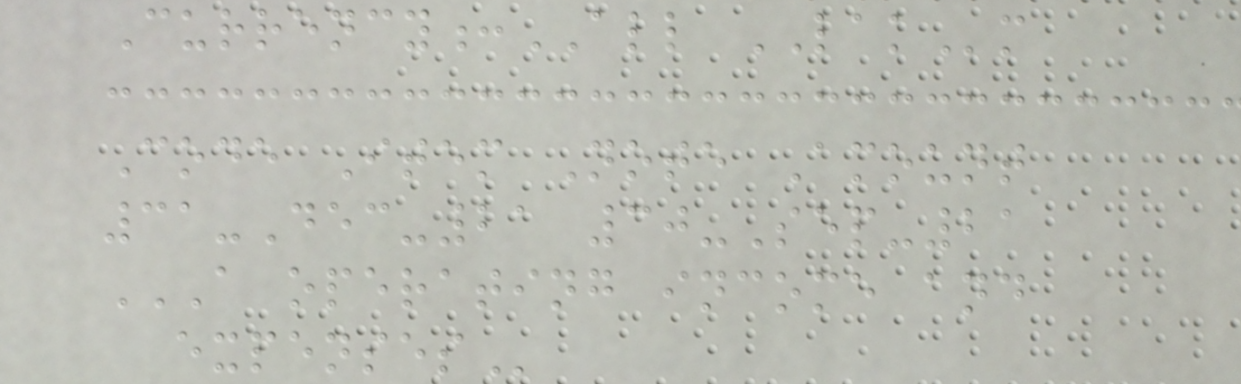Currency:ALL LAKm
Code Item Note Amount
31-Dec-21 30-Sep-21
A OPERATING INCOME AND
EXPENSES
